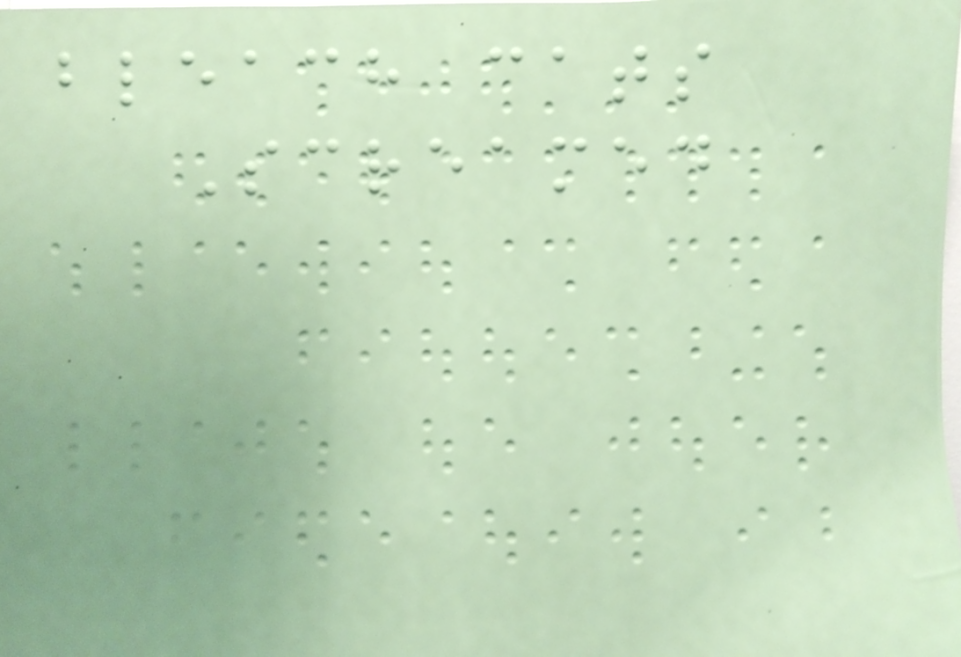bleach cats
Screamed
